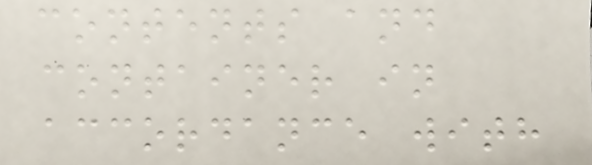contents and
container in
accordance with
